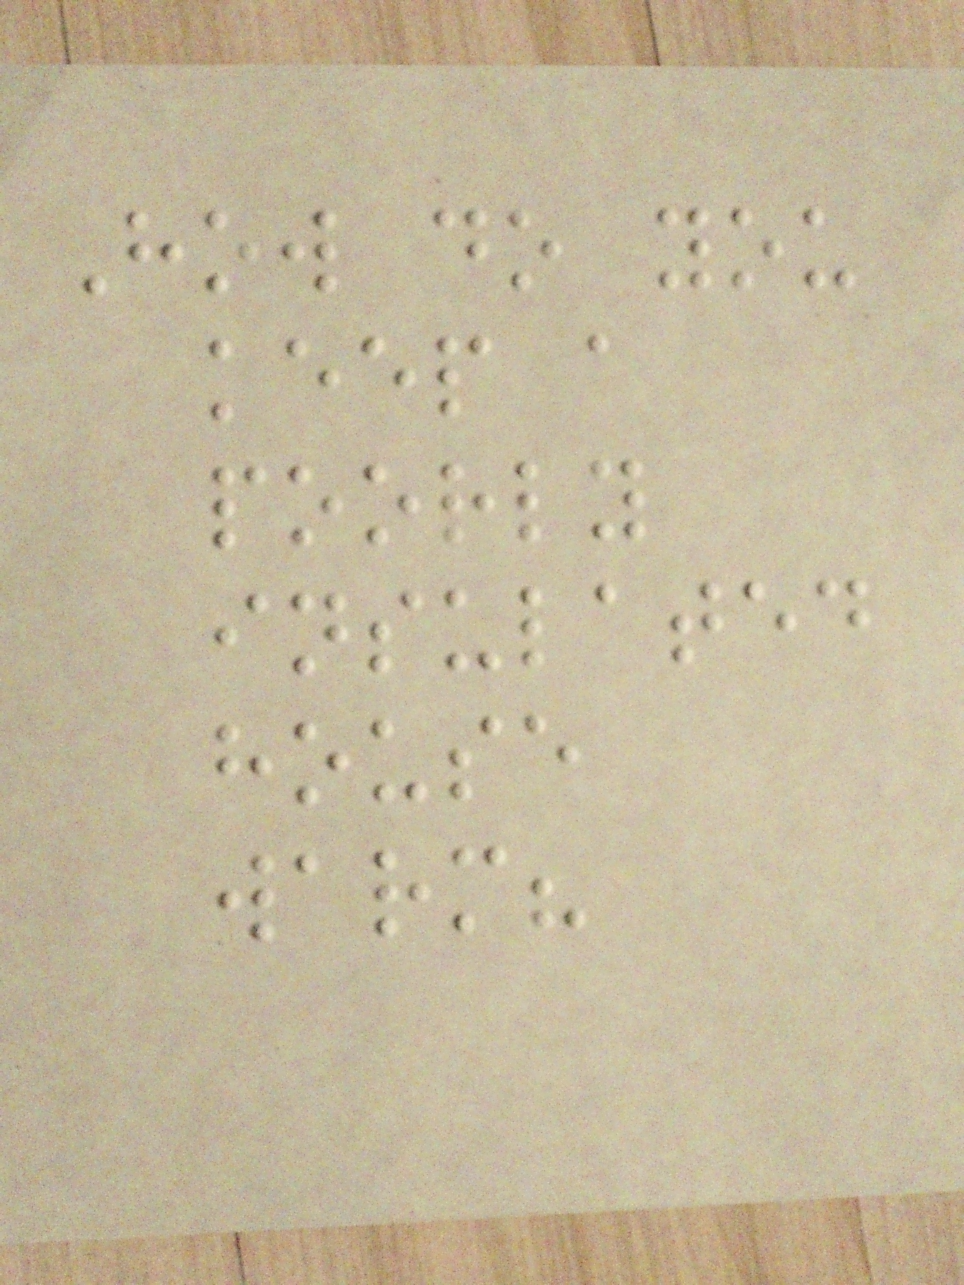How do you
keep a
poorly
insulated
house
warm?
